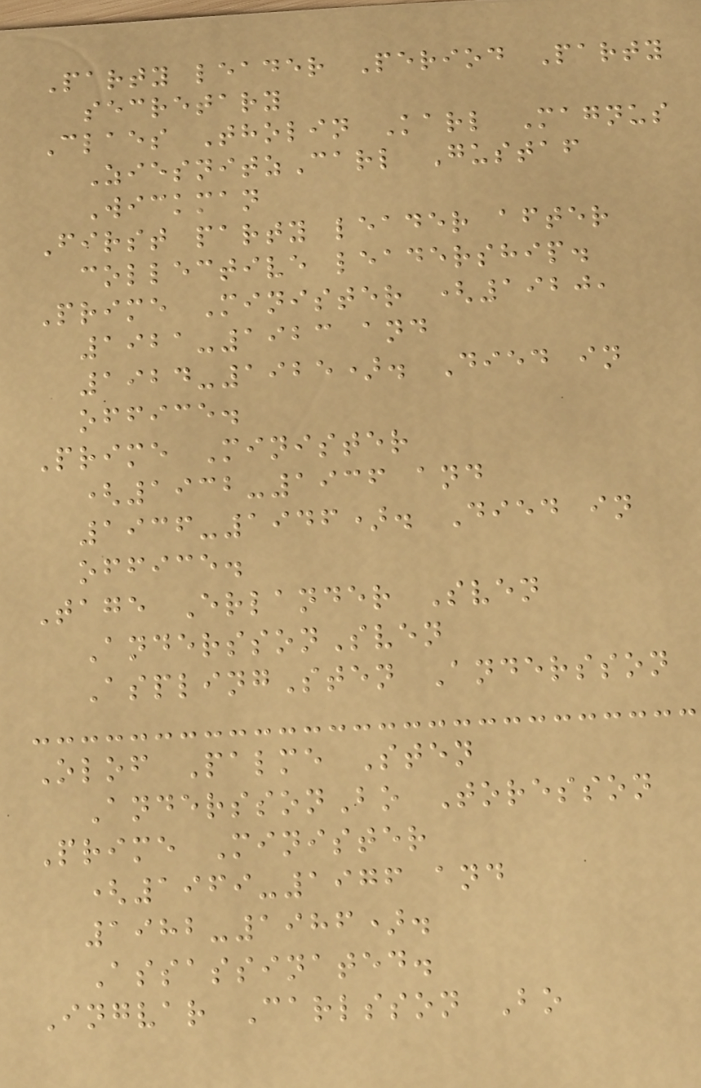Party leader Period Party
secretary
Claes Tholin Karl Magnus
ZiesnitzCarl Gustaf
Wickman
First party leader after
collective leadership.
Prime Minister (1920,
1921-1923 and
1924-1925). Died in
office.
Prime Minister
(1932-1936 and
1936-1946). Died in
office.
Tage Erlander Sven
AnderssonSven
AsplingSten Andersson
Olof Palme Sten
AnderssonBo Toresson
Prime Minister
(1969-1976 and
1982-1986).
Assassinated.
Ingvar Carlsson Bo
